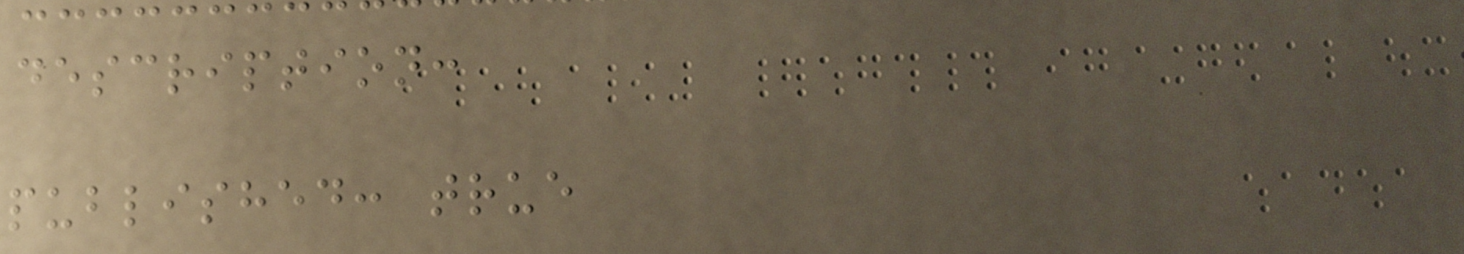description:
published: true
